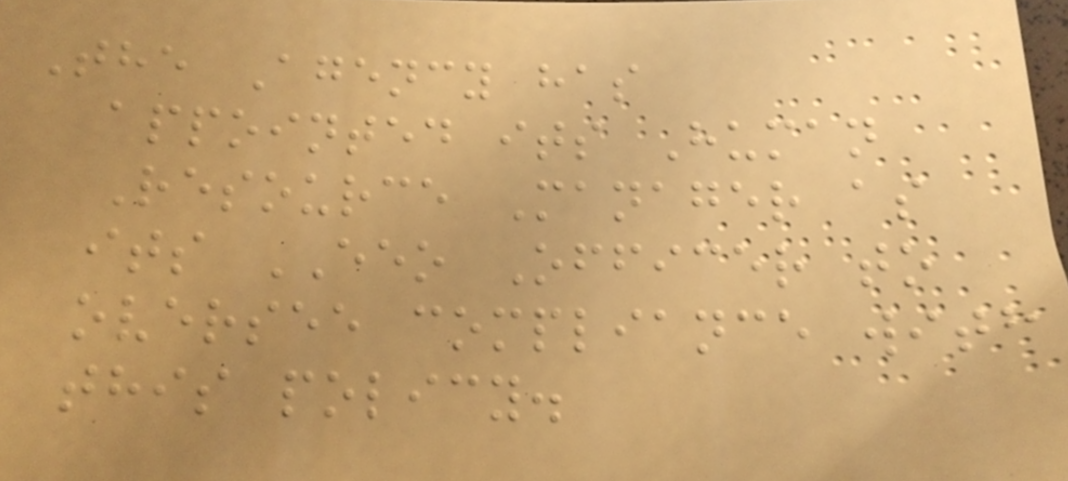The Agency has
appointed its Human
Resource Manager as
its EEO Officer to
oversee compliance with
this policy.
